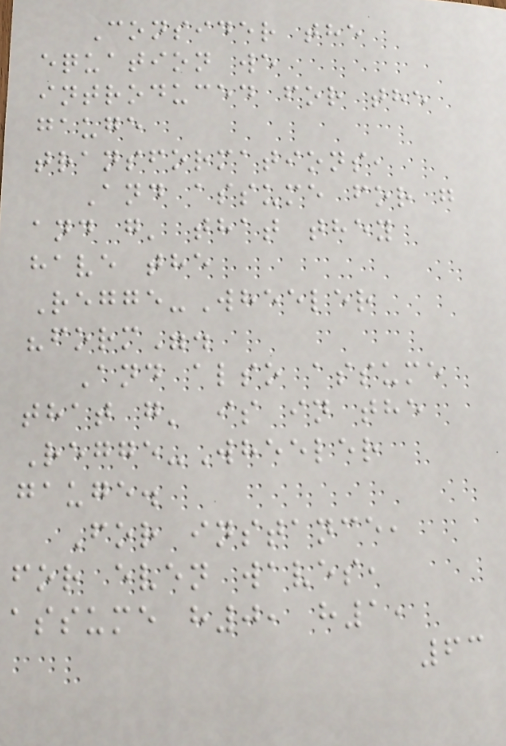Consider the
equation we
introduced for the
gauge
transformations,
And assume for g
and g' that they
have the
Regge-Wheeler
"form".
And also assume
that g' is in the
Regge-Wheeler
gauge.
For instance,
for even waves,
assume h0, h1,
63
